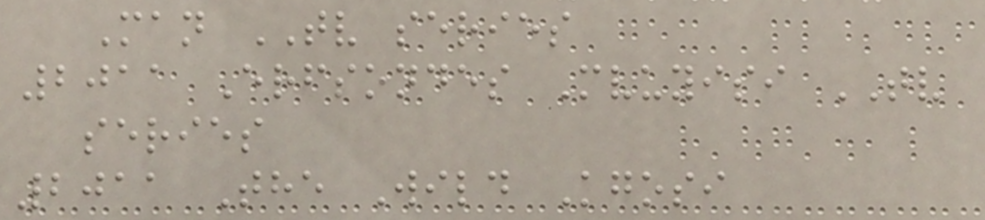Man TV series
2011 Erfsondes Mvuyisi TV
series
2011 The Wild Kgosi
